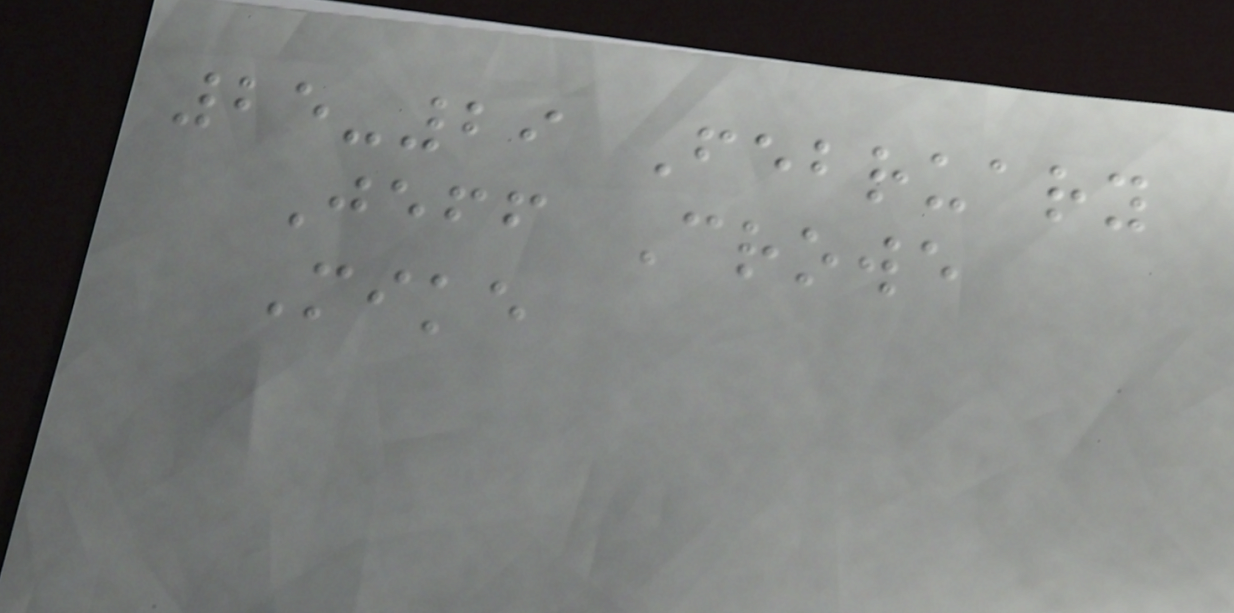25-29 February
Jeff Crowe
Mike
